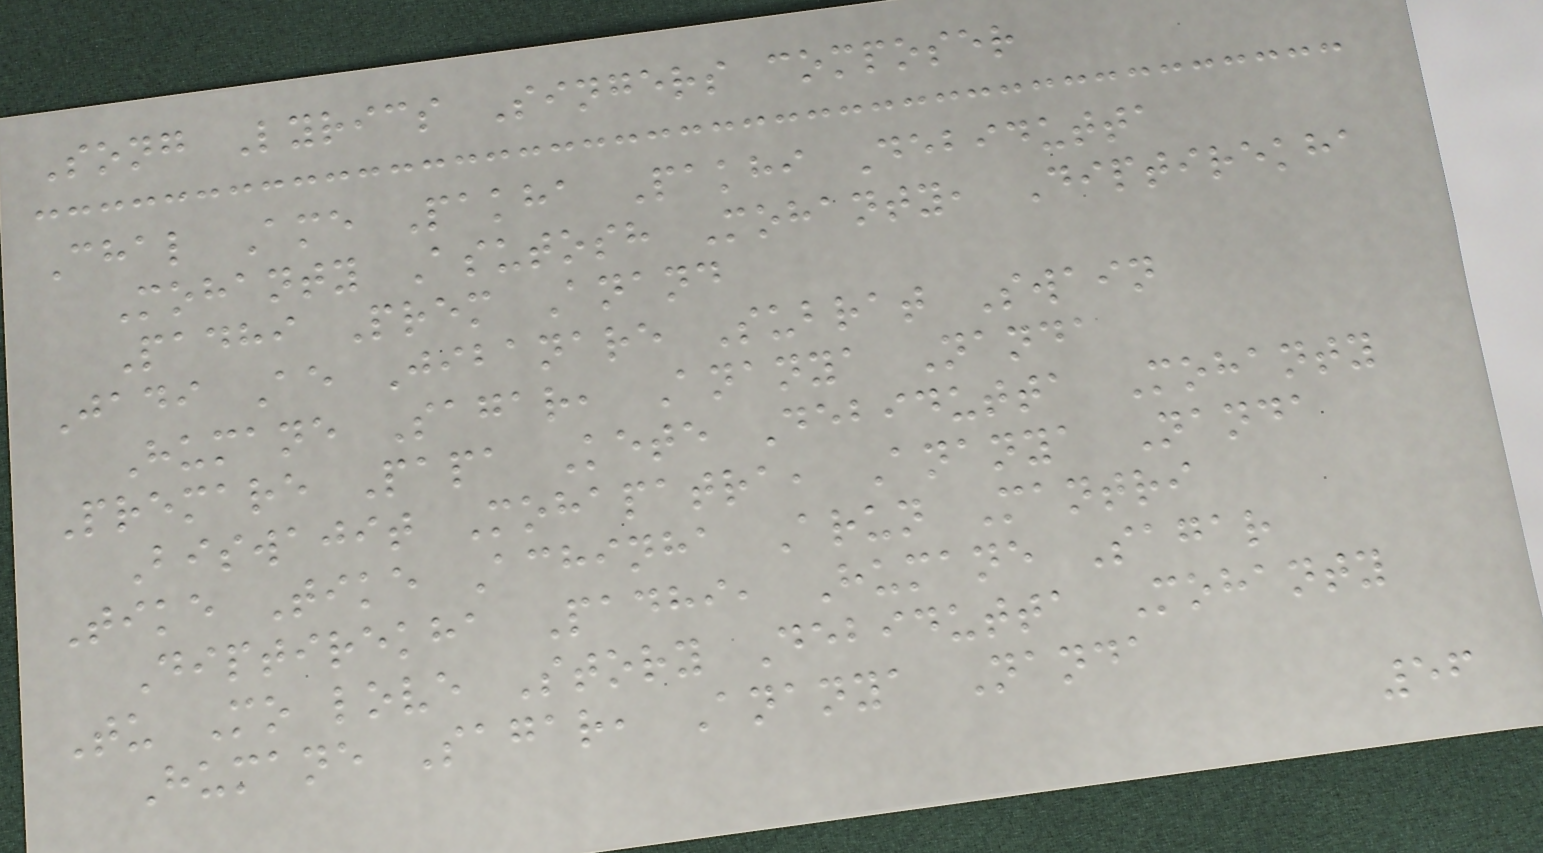Song Lyrics Singers composer
Chal Ame Pakha Pakhi Debidutta
Mohanty Asutosh Mohanty, Diptirekha
Padhi Prem Anand
Jadi Ae Jibanare Subrat Swain
Humane Sagar, Ananya Nanda
Premare Papa Kete Debidutta Mohanty
Biswajit Mohapatra, Ananya Nanda
Tike Tike Achinha Arun Mantri
Diptirekha Padhi, Humane Sagar
Tu Mo love Story Debidutta Mohanty
Humane Sagar, Ananya Nanda
56
